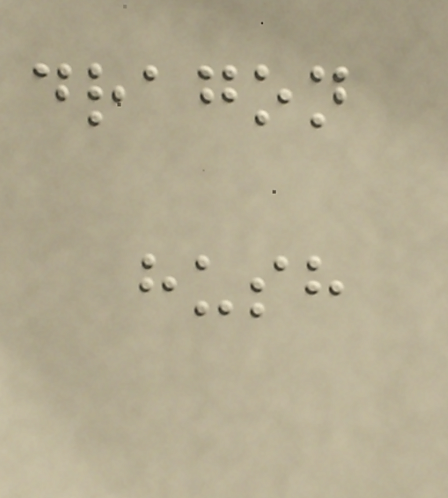dragon
hush
